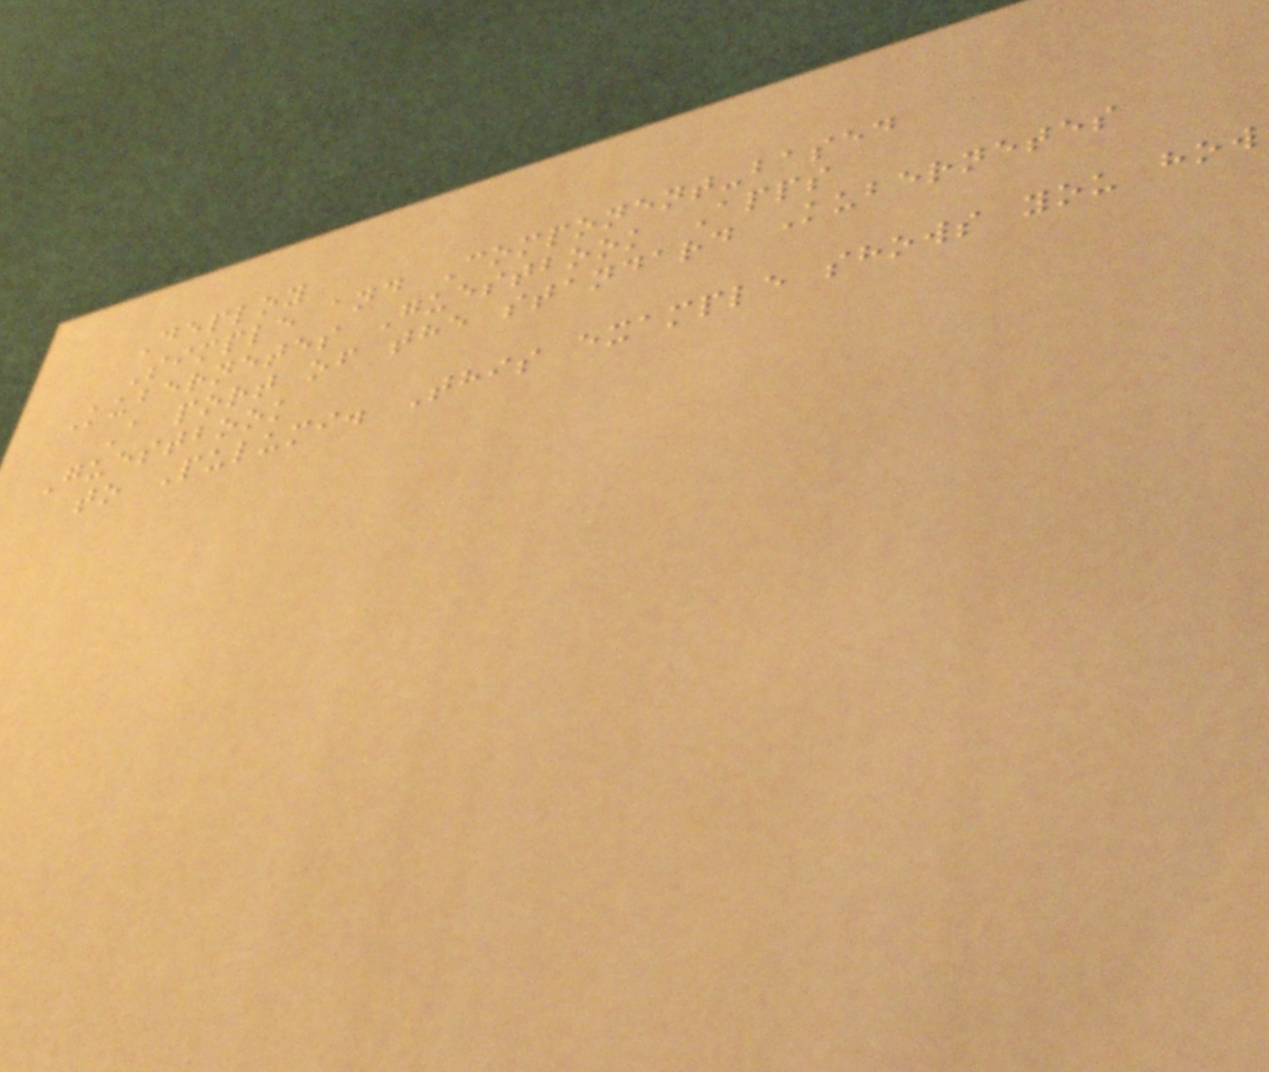Deploy
Simple and Component-based
Kubernetes Guestbook Apps
A port of the standard Kubernetes
Guestbook
to Pulumi. This example shows you how
